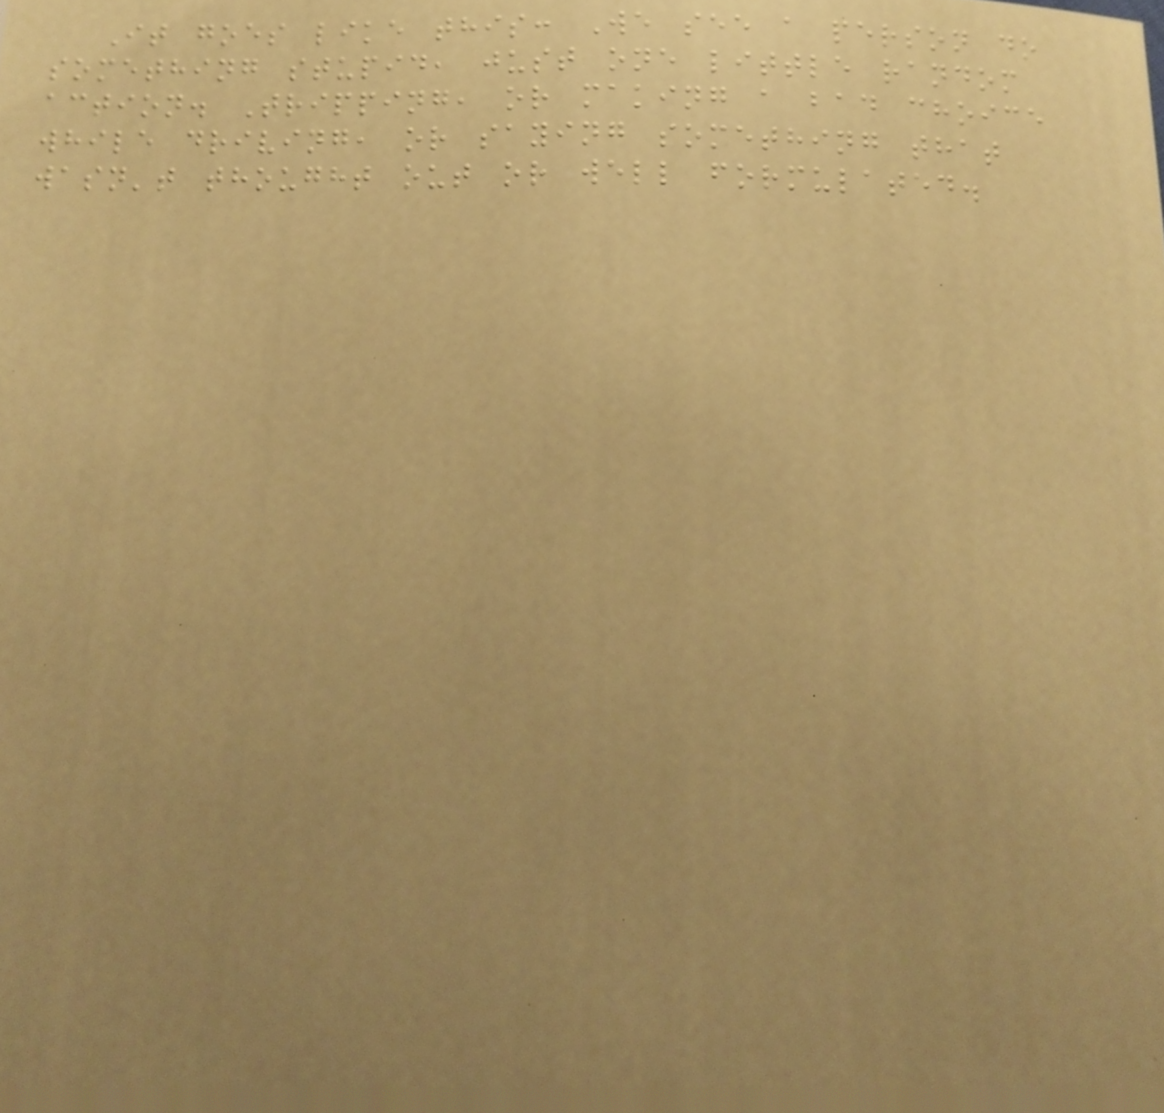It goes like this: We see a person do
something stupid, just one little random
action. Tripping, or making a bad choice
while driving, or saying something that
wasn't thought out or well formulated.
